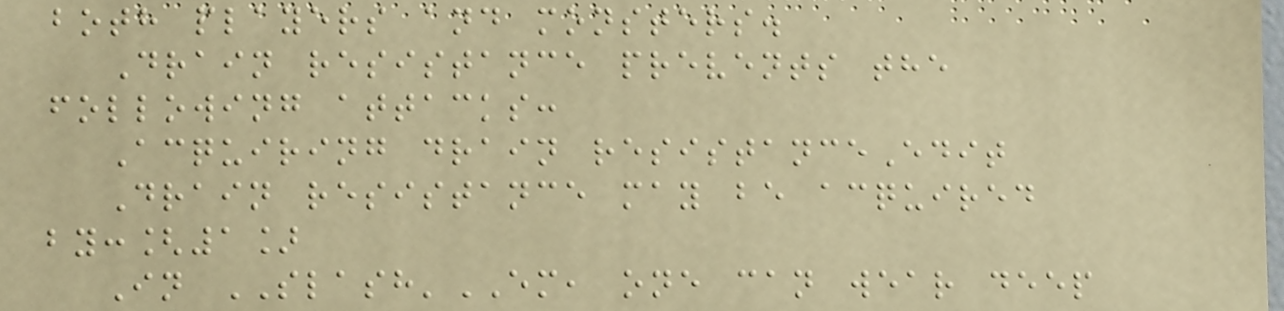both players and monsters.
Drain resistance prevents the
following attacks:
Acquiring drain resistanceEdit
Drain resistance may be acquired
by:[1]
In SLASH'EM, one can wear deep
